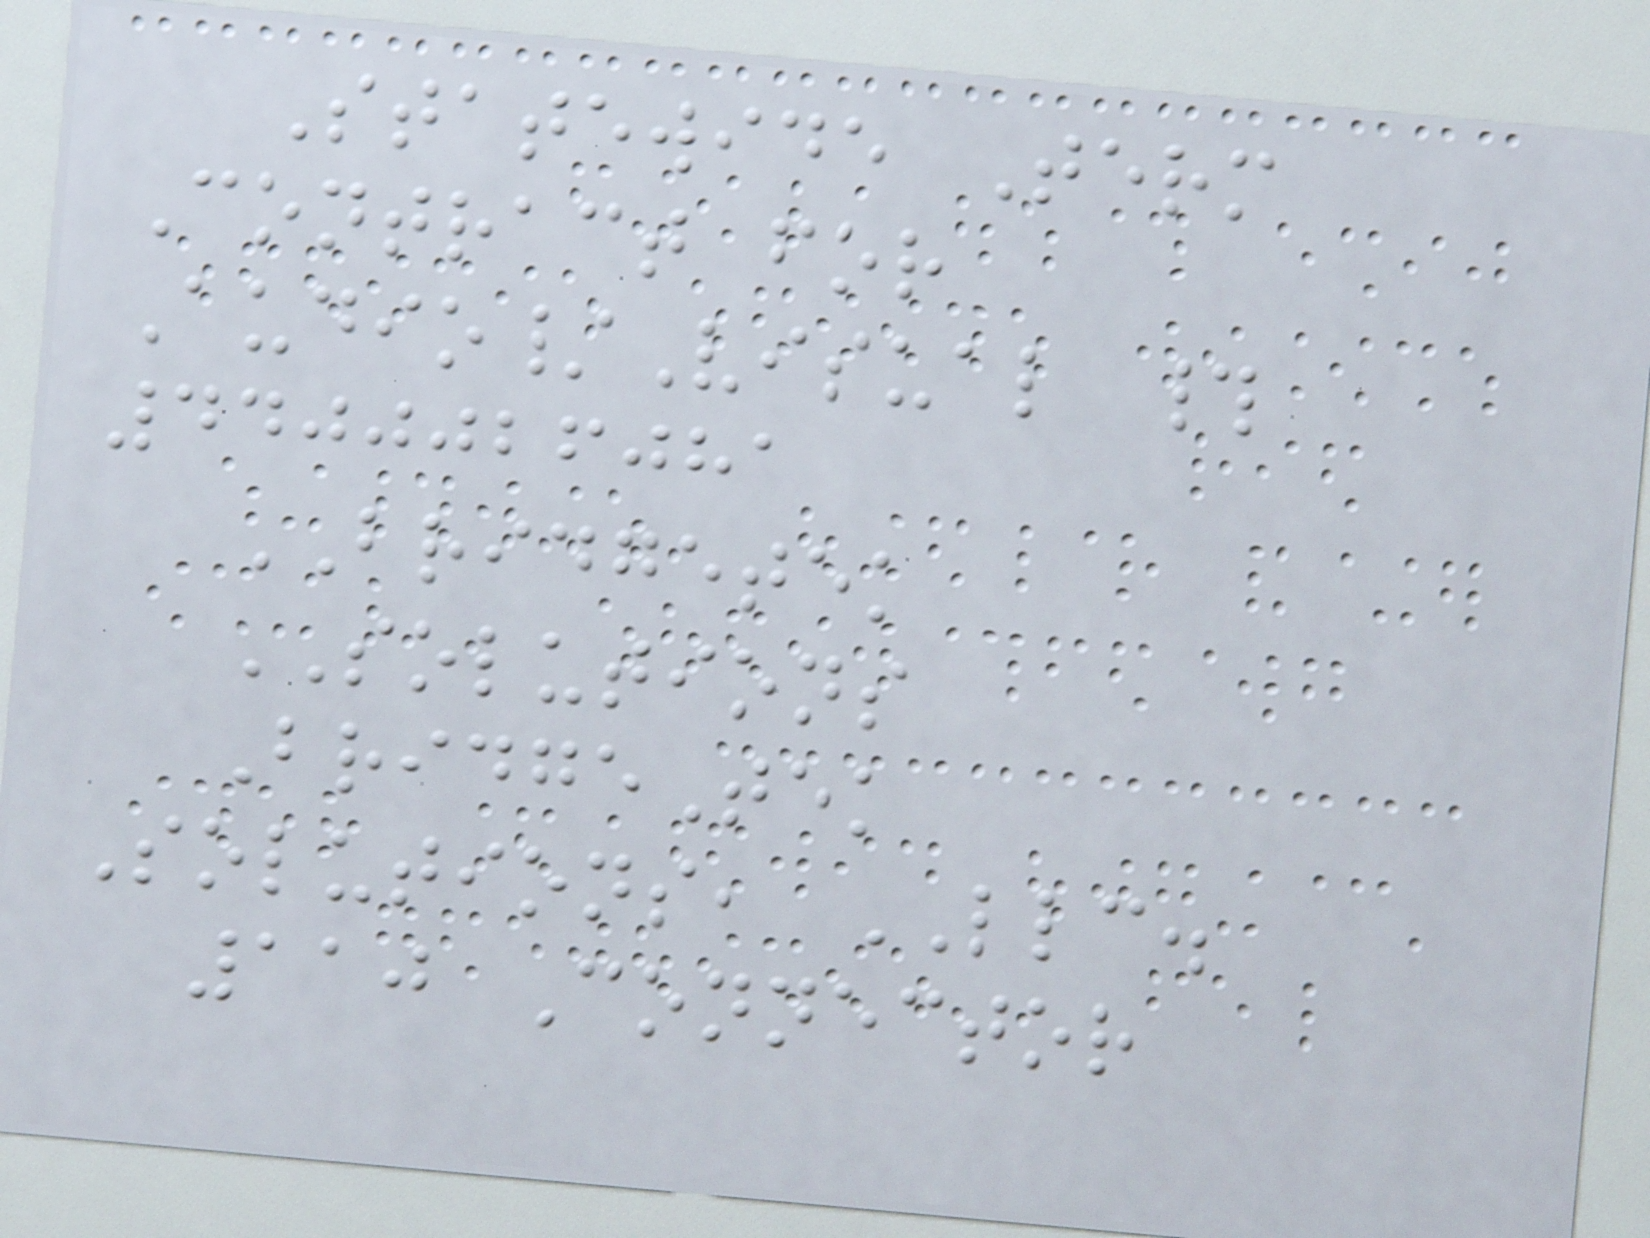Statewide Term
Contract for
Audio/Visual #
4400026081
BRIDGETEK
SOLUTIONS
BridgeTek
Solutions, LLC.
110 Connector
